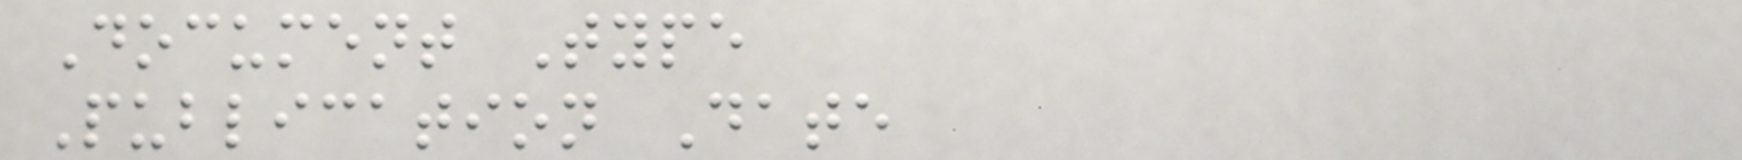Document Type
Publication Date
